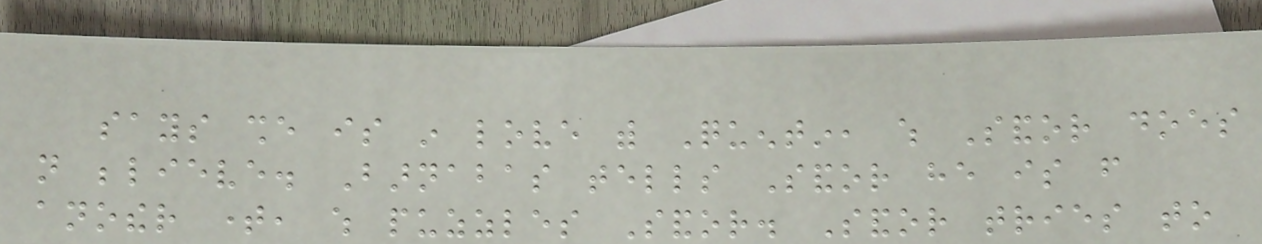says she is in love with Quentin, which Sandor does
not believe. Barnabas tells Sandor he is from
another time, which puzzles Sandor. Sandor tries to
